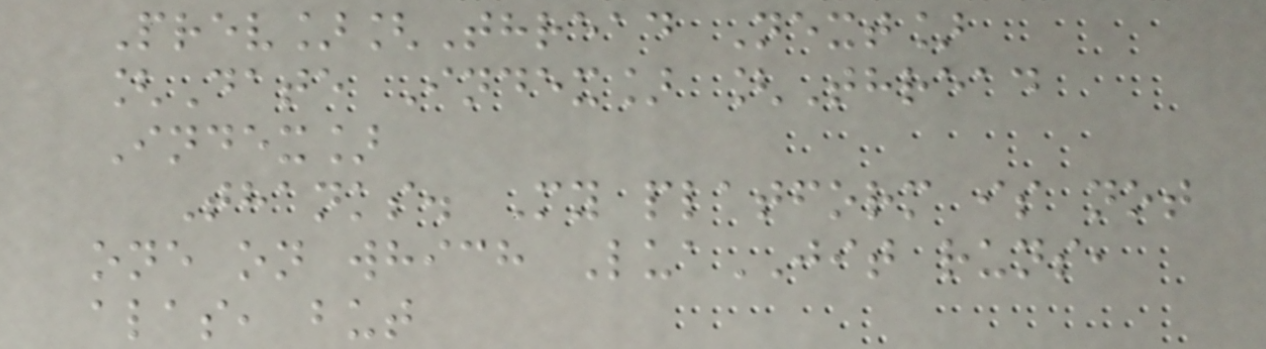Prev][Thread Next]
[Date Index] [Thread
Index]
Thanks. My platform is not
one on which LuaJIT runs,
alas, but
